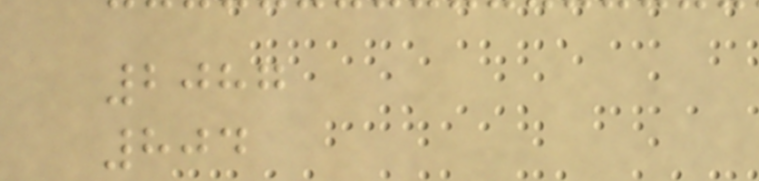2087
804
